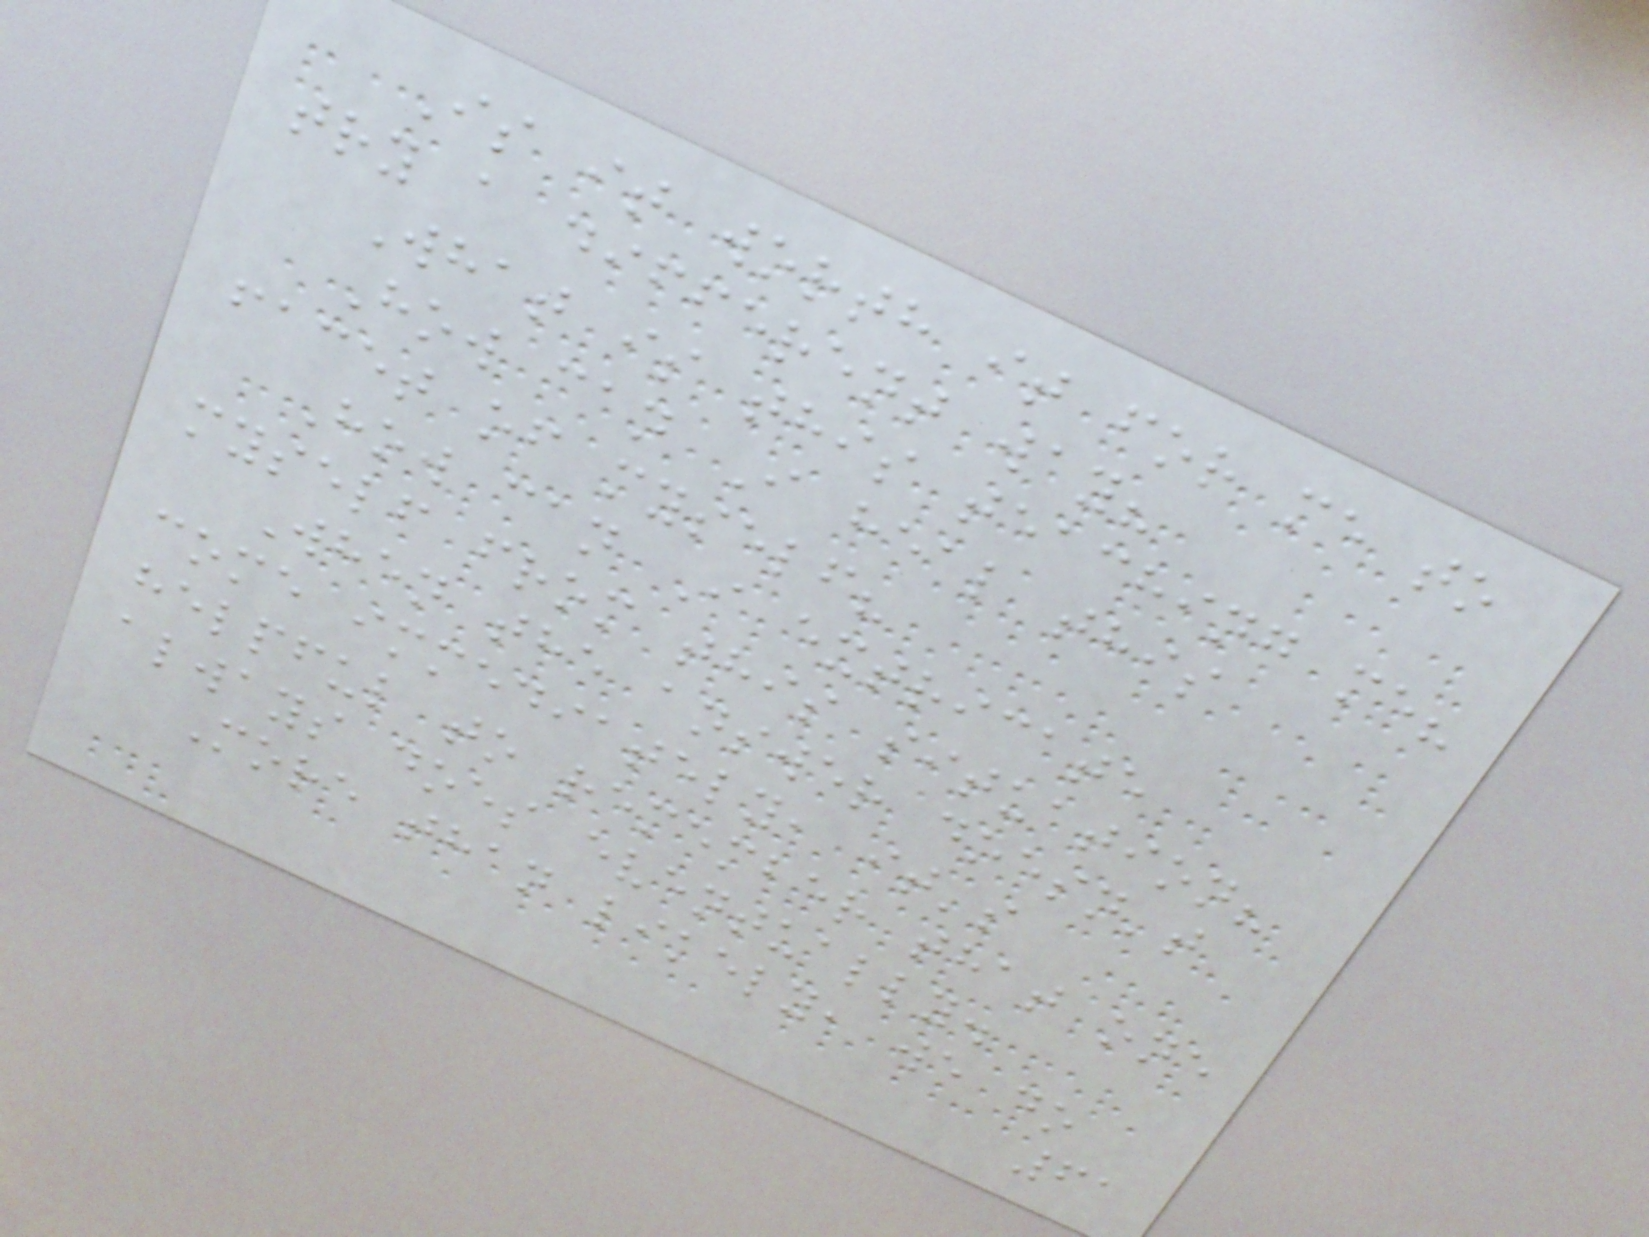Is it worth it for me to
try a different way?
What is this teaching me?
How can I heal this
facet of myself?
How can I extricate
myself from this situation?
When the answer doesn't
come immediately, it's
helpful to remember that one
always does eventually.
More than likely, we do
61
